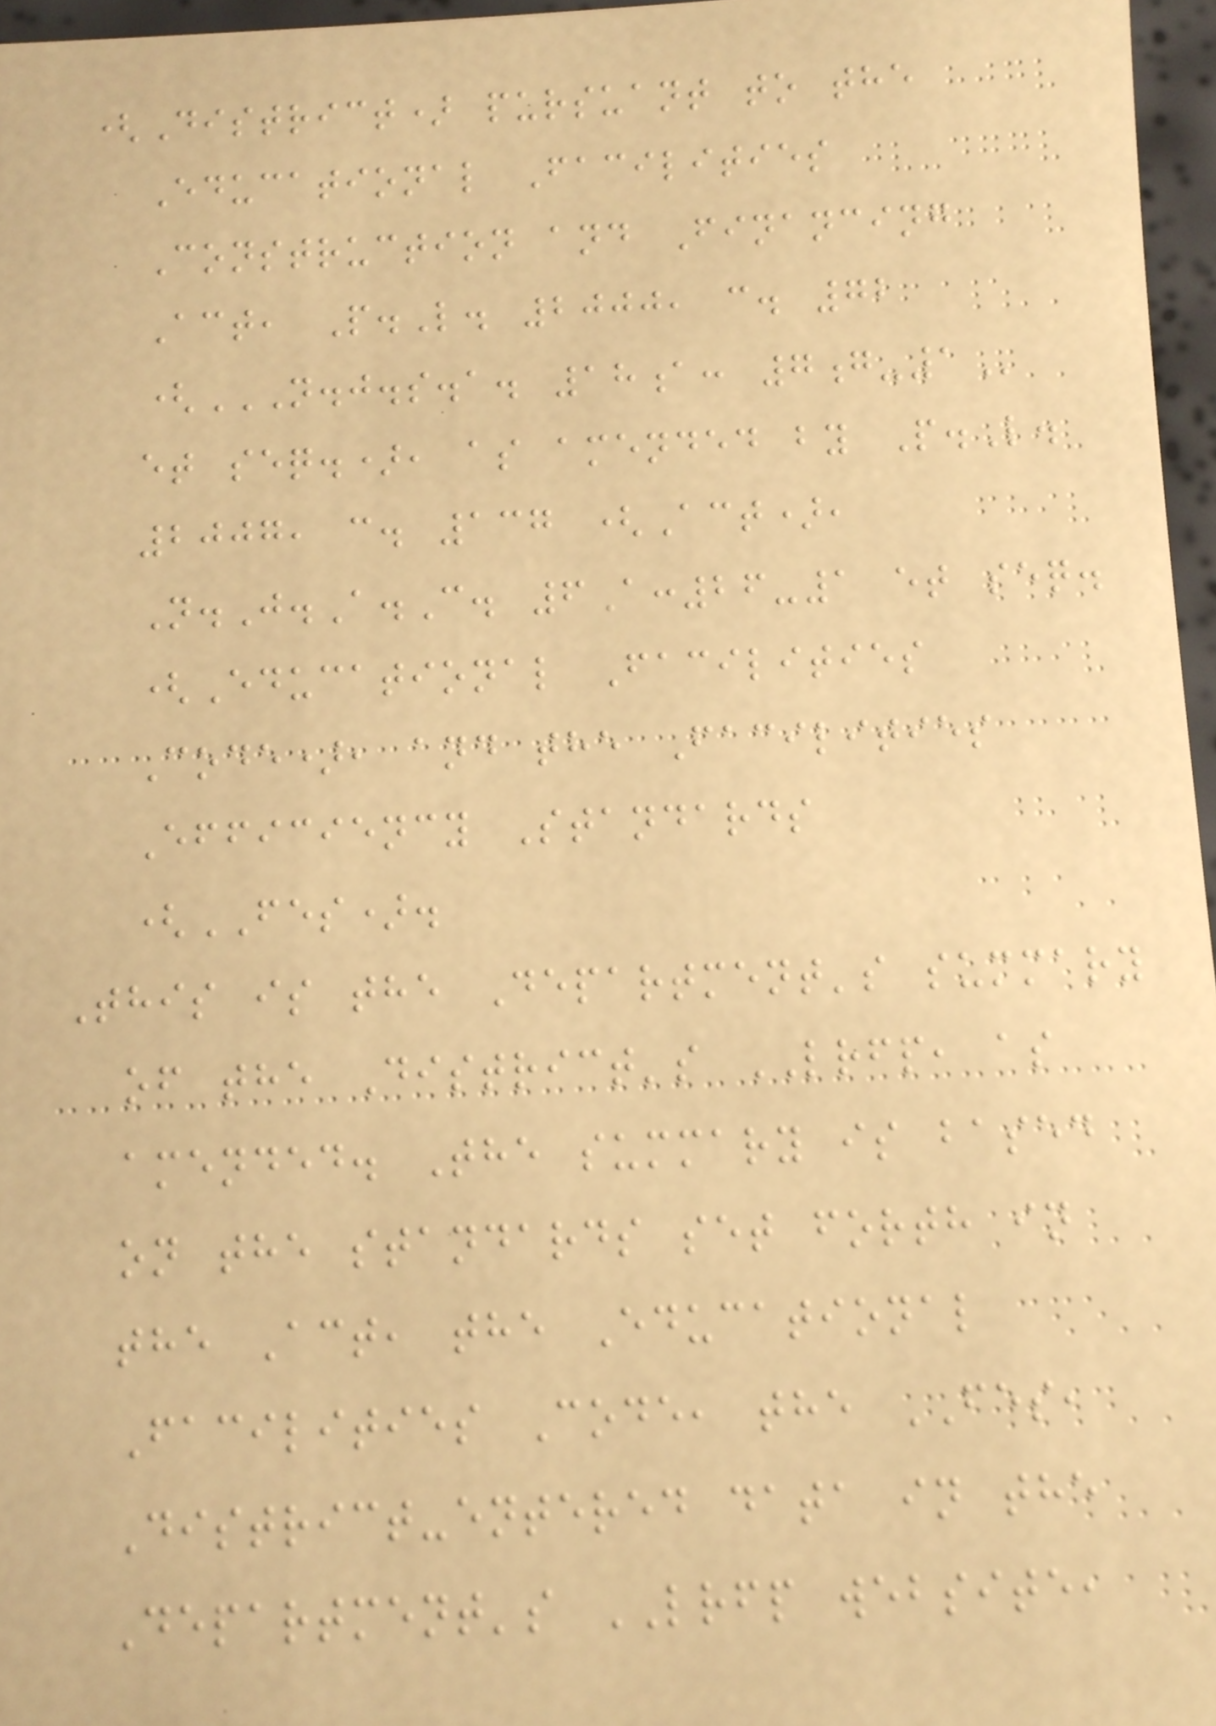(District) pursuant to the
Educational Facilities
Construction and Financing
Act, P.L. 2000, c. 72
(N.J.S.A. 18A: 7G-1
et seq.), as amended by P.L.
2007, c. 137 (Act),
N.J.A.C. 6A:26-1 et seq.
(Educational Facilities
Code), and the Facilities
Efficiency Standards
(FES).
This is the Department's summary
of the District's LRFP, as
amended. The summary is based
on the standards set forth in
the Act, the Educational
Facilities Code, the FES,
District-entered data in the
Department's LRFP website,
